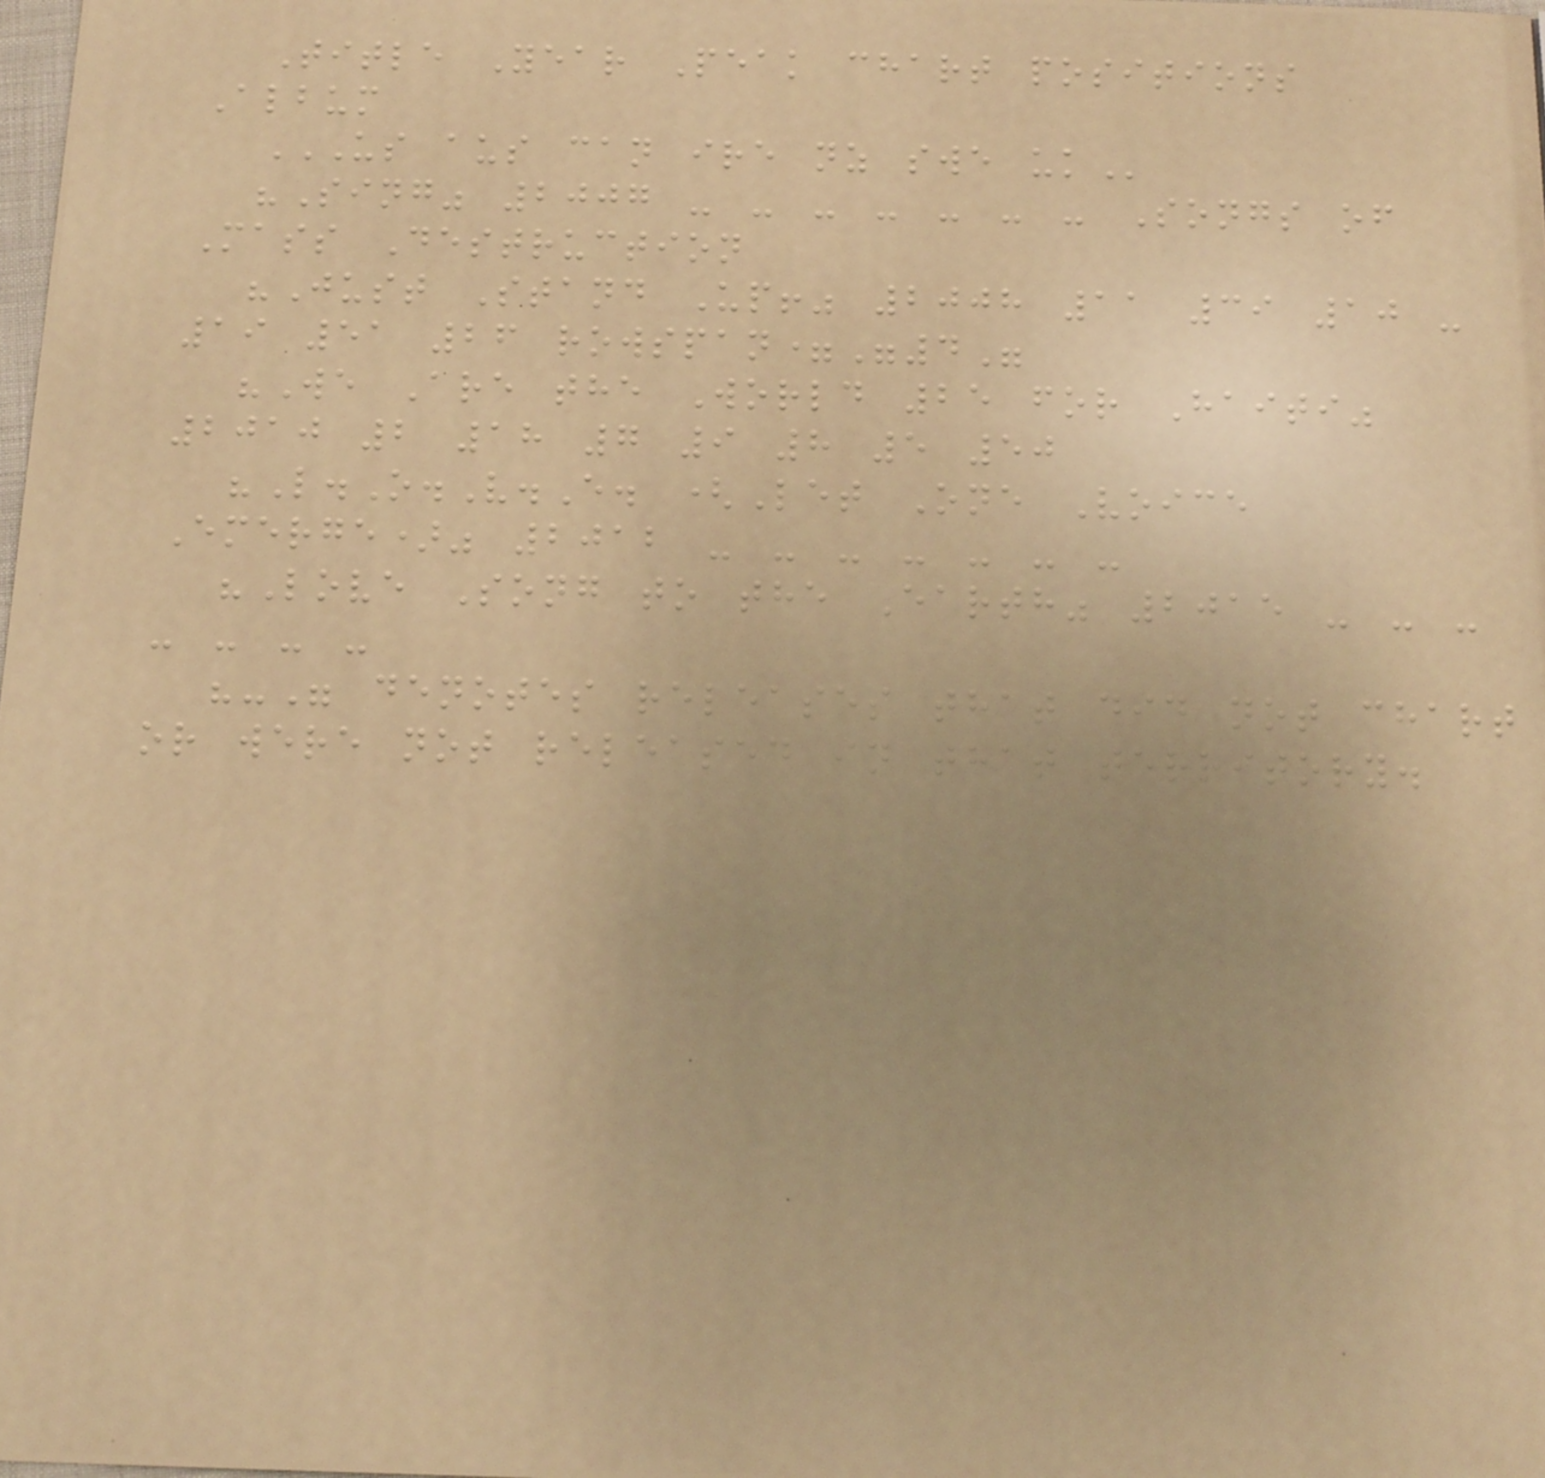Title Year Peak chart positions
Album
US AUS CAN IRE NZ SWE UK
"Sing" 2007 - - - - - - - Songs of
Mass Destruction
"Just Stand Up!" 2008 11 39 10 -
19 51 26 rowspan="4"
"We Are the World 25 for Haiti"
2010 2 18 7 9 8 5 50
"L.O.V.E. (Let One Voice
Emerge)" 2012 - - - - - - -
"Love Song to the Earth" 2015 - - -
- - - -
"-" denotes releases that did not chart
or were not released in that territory.
